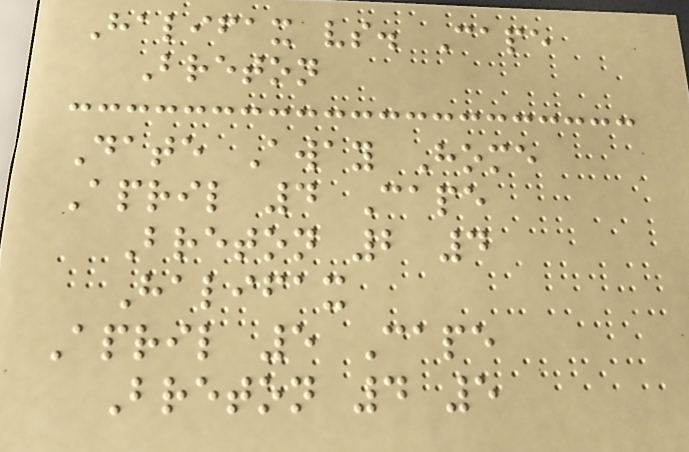Halifax vs. Cape
Breton
Date Away Home
April 4 Cape
Breton 2 4
Halifax
April 5 Cape
Breton 4 5
